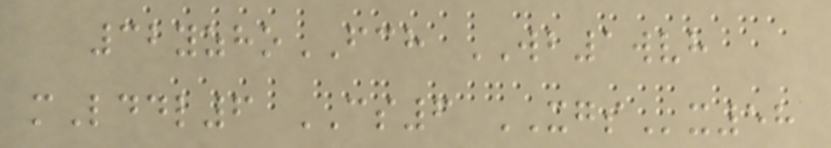32yzhoFCH WB1wvh
mLddl6 CS6 XGSx58
